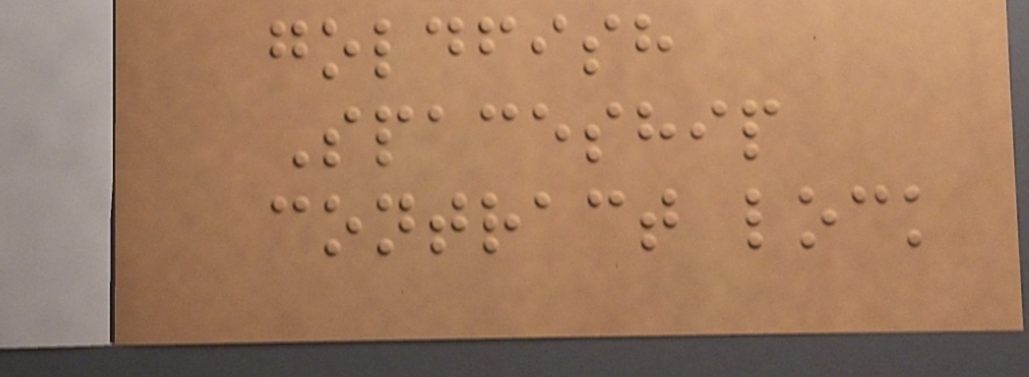goldfish
Spaceship
contract lock
